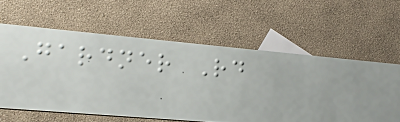Gardner Rd
